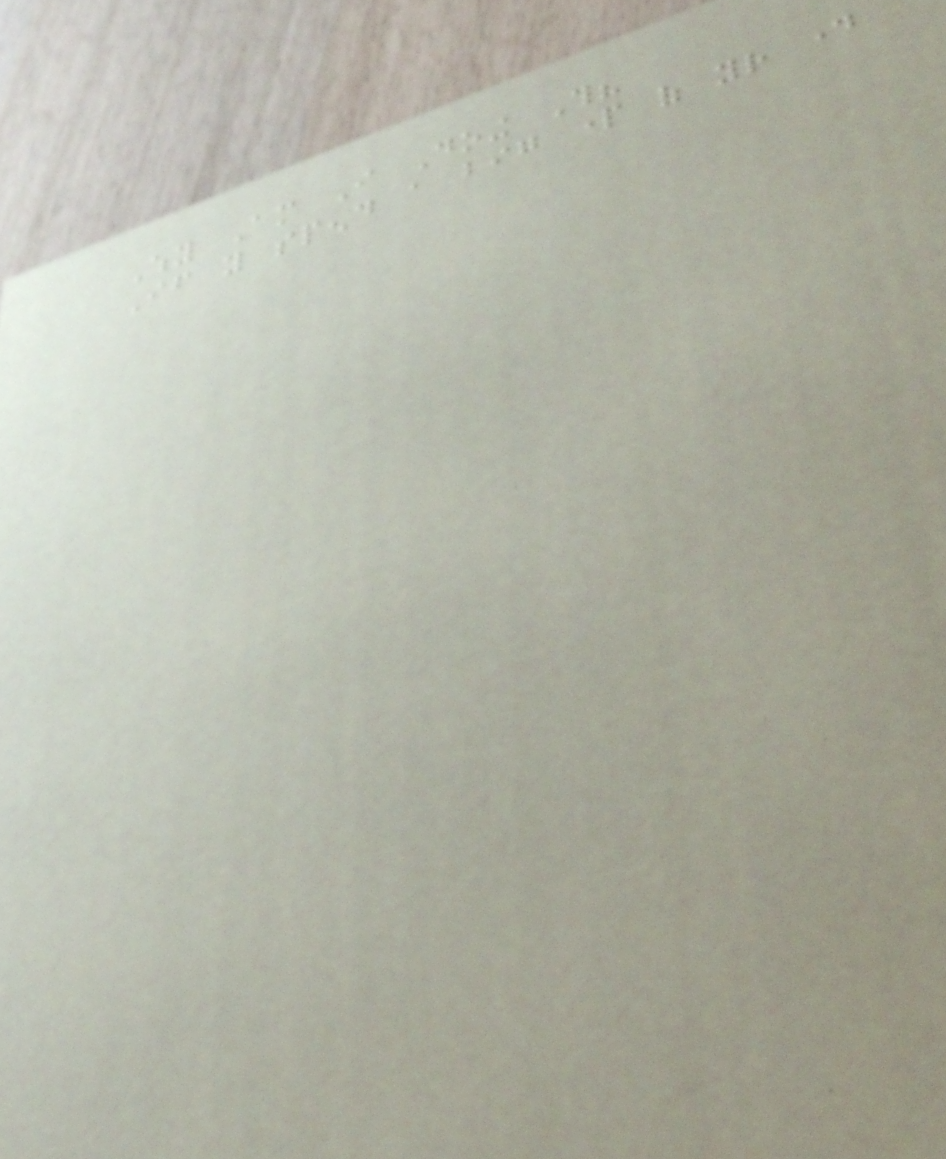Why Am I Doing This?
If you spend a big part of your day
